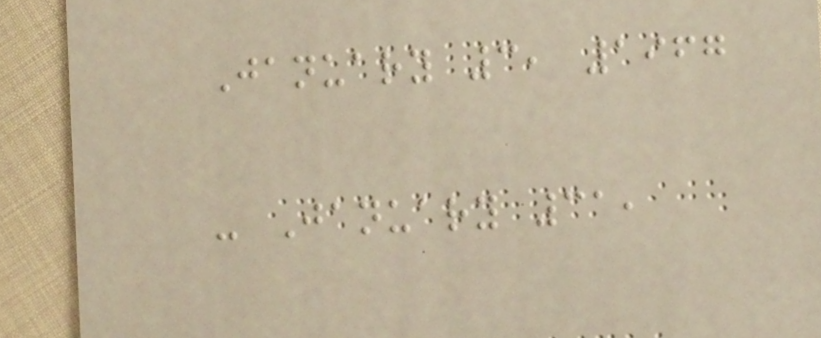January 3, 1967
- January 31,
